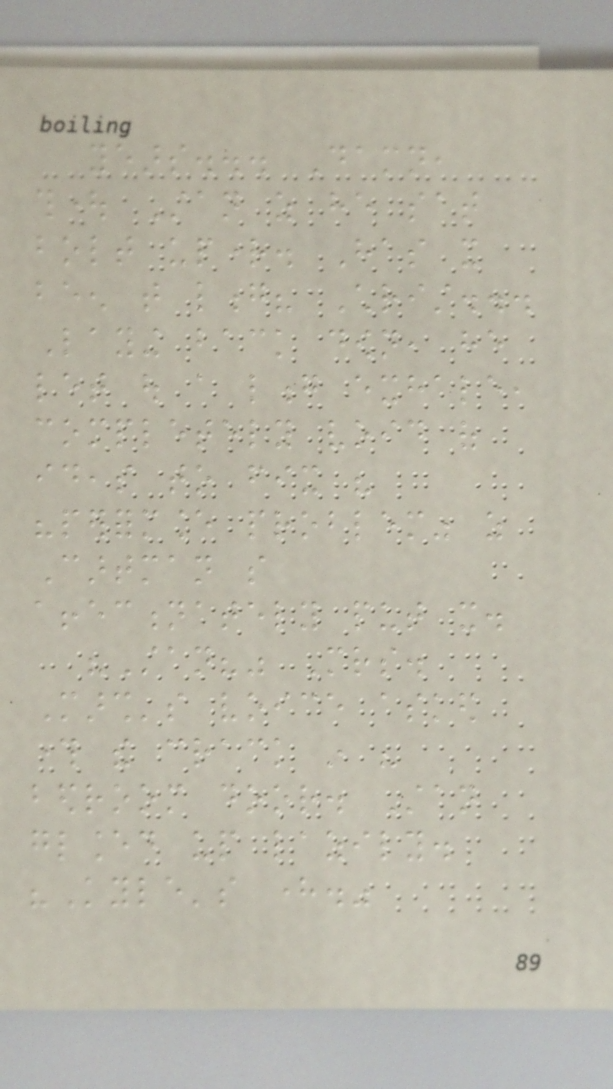years... Damn,
thought Stan as he sat
bolt upright. Has it
been that long? Christ...
Laying back down, he
let out a long exhale,
completely void of
ideas to fix his
"performance problem" as
Cartman so
affectionately put it.
"Stan?" Mrs.
Marsh's voice asked
through the crack in his
bedroom door. Stan
glanced up lazily.
"Kyle's here."
